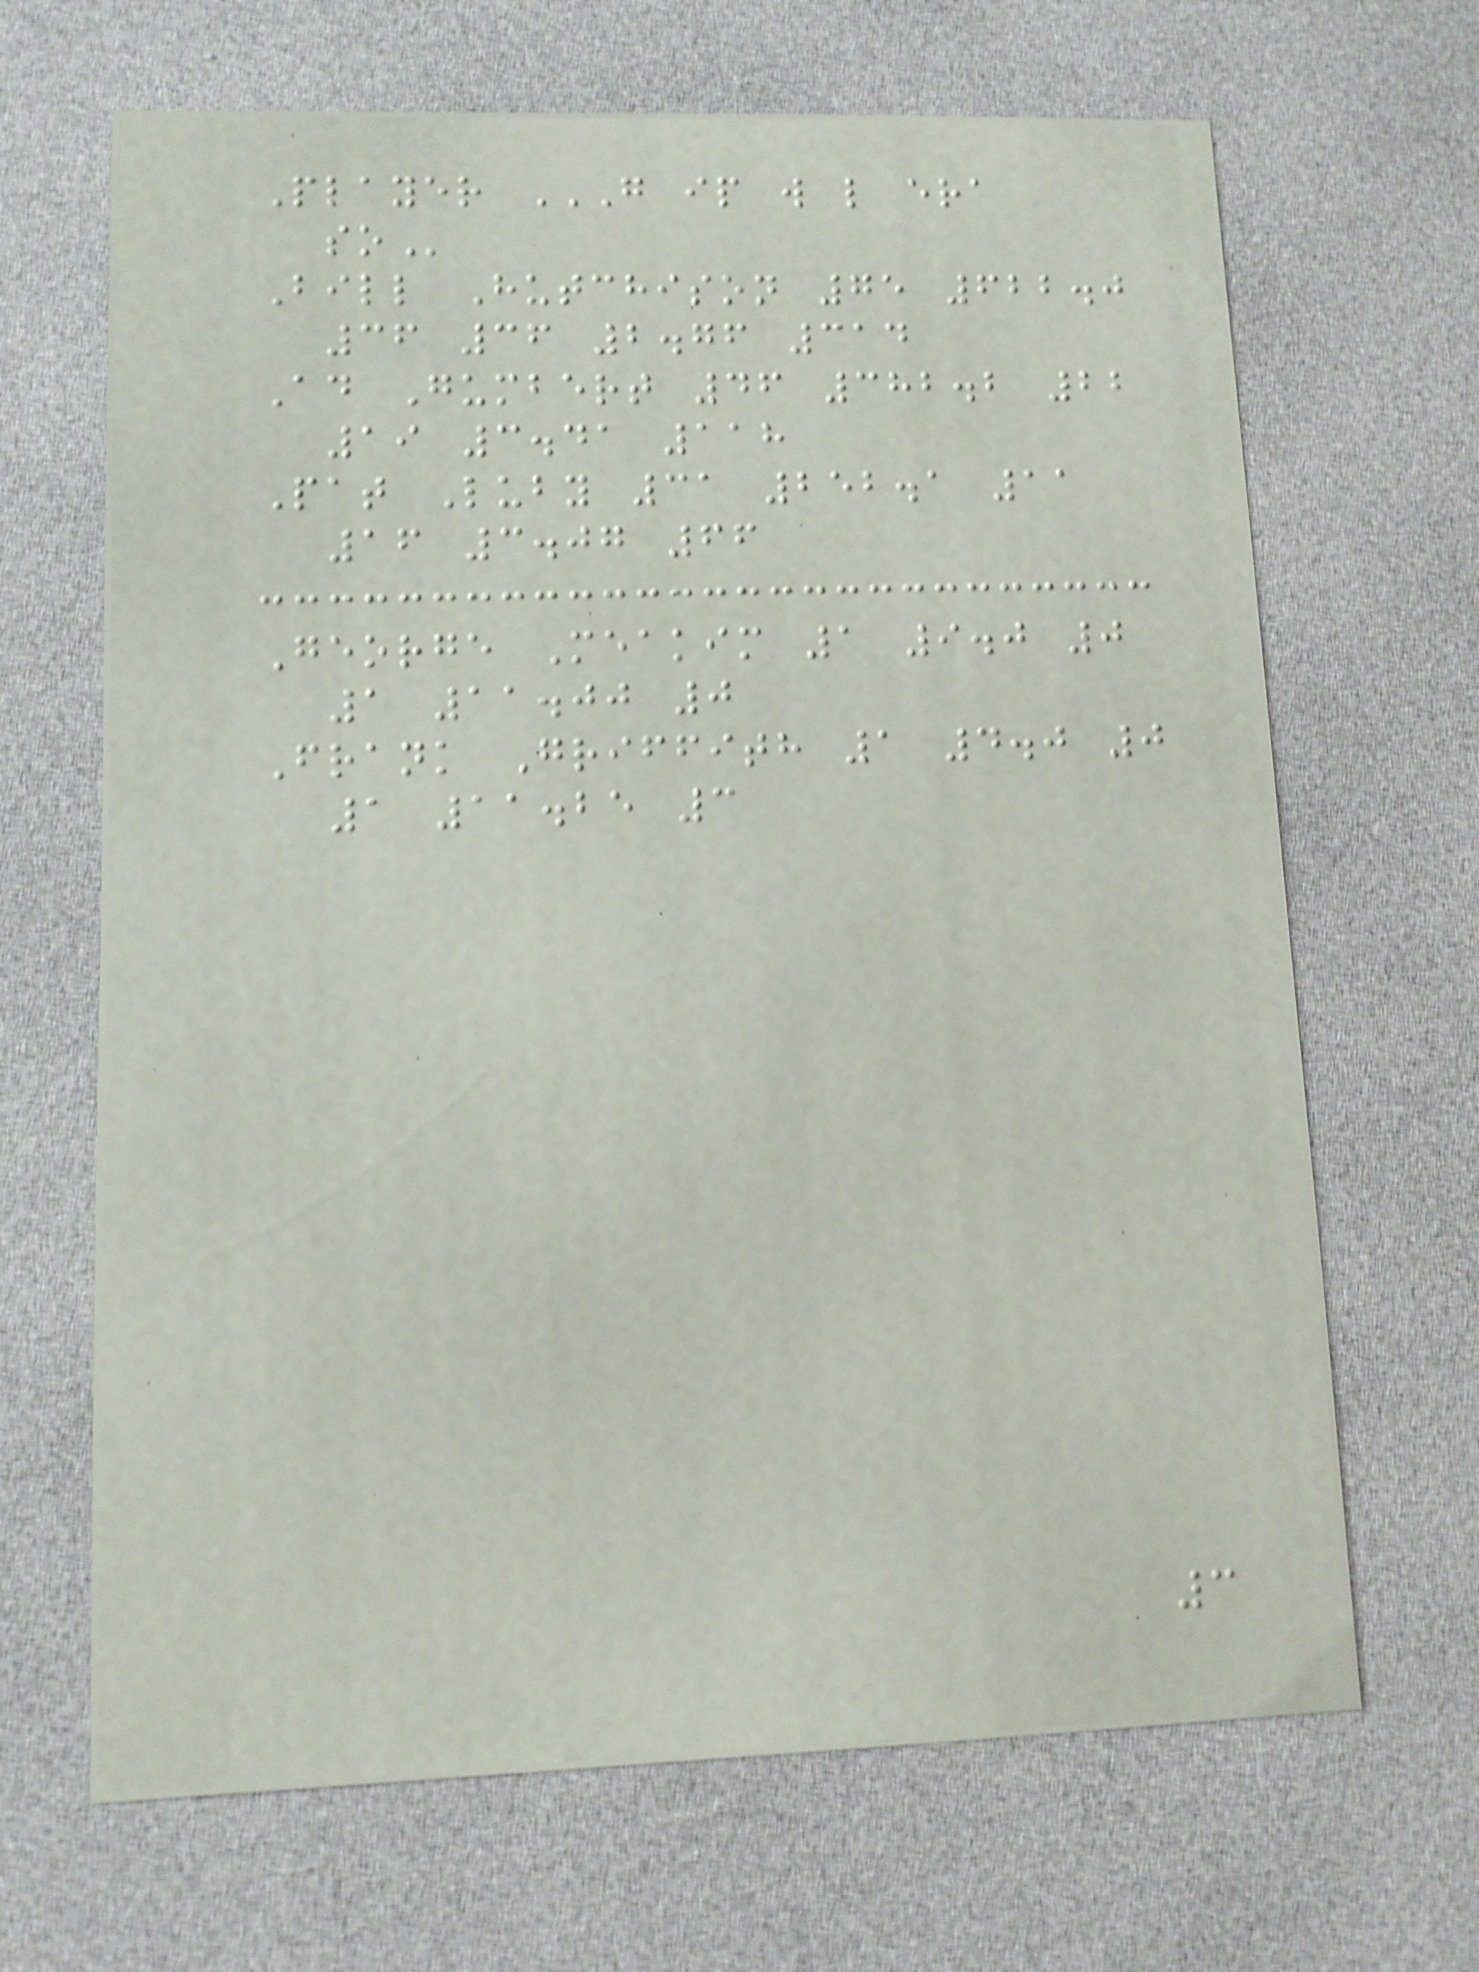Player G IP W L ERA
SO
Bill Hutchison 75 622.0
36 36 2.76 314
Ad Gumbert 46 382.2 22
19 3.41 118
Pat Luby 31 252.1 11
16 3.07 66
George Meakim 1 9.0 0
1 11.00 0
Frank Griffith 1 4.0 0
1 11.25 3
3
